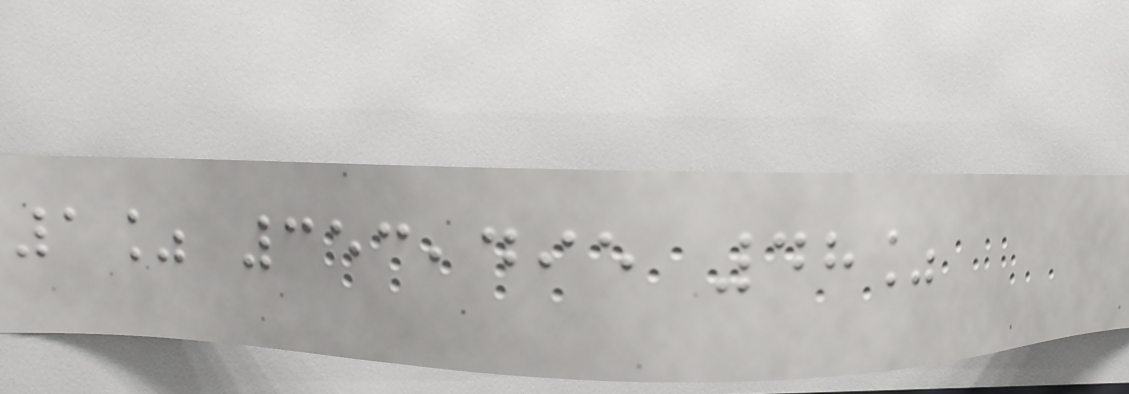1% 353,495 48%
